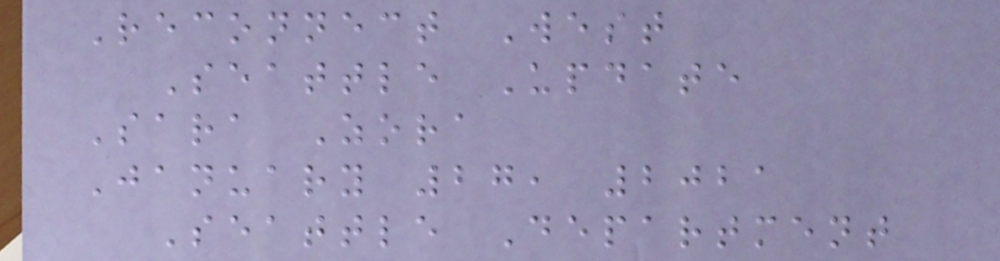Reconnect West
Seattle Update
Sara Zora
January 27, 2021
Seattle Department
